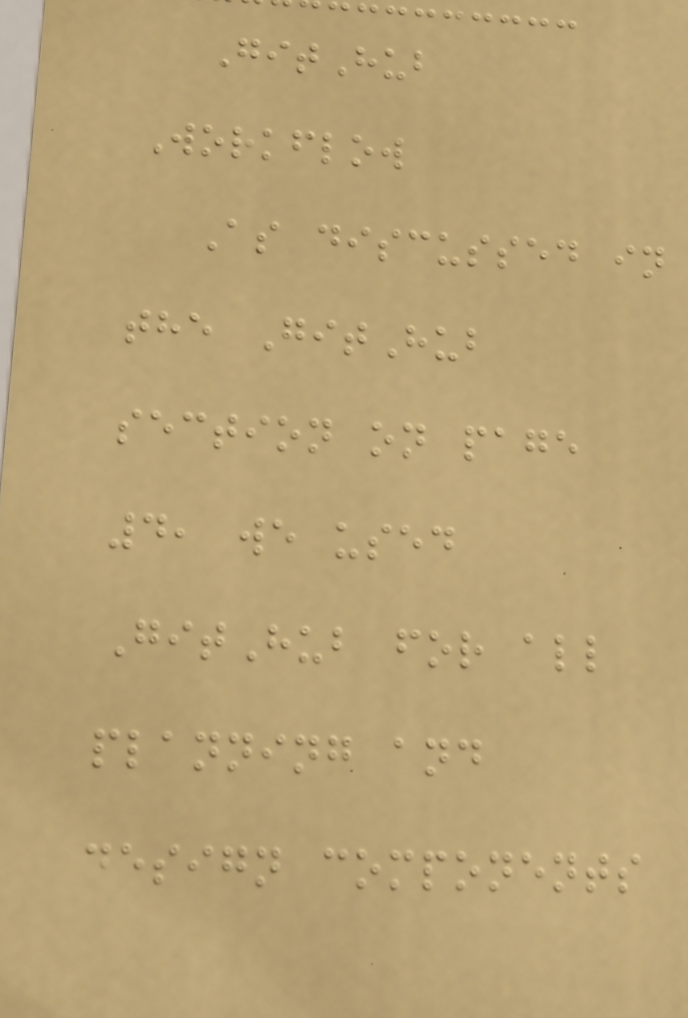GitHub
Workflow
As discussed in
the GitHub
section on page
4, we used
GitHub for all
planning and
design components
